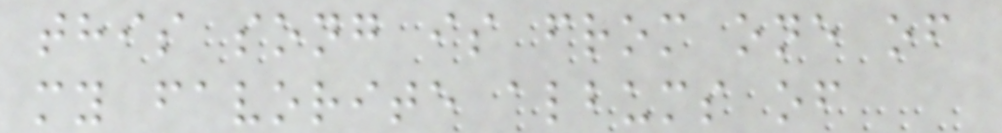this song is from one of
my favorite albums of
